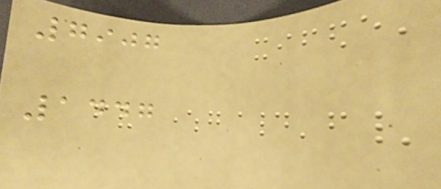7907
1447
